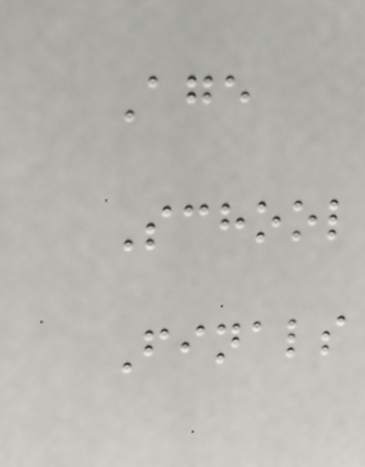Age
School
Finals
